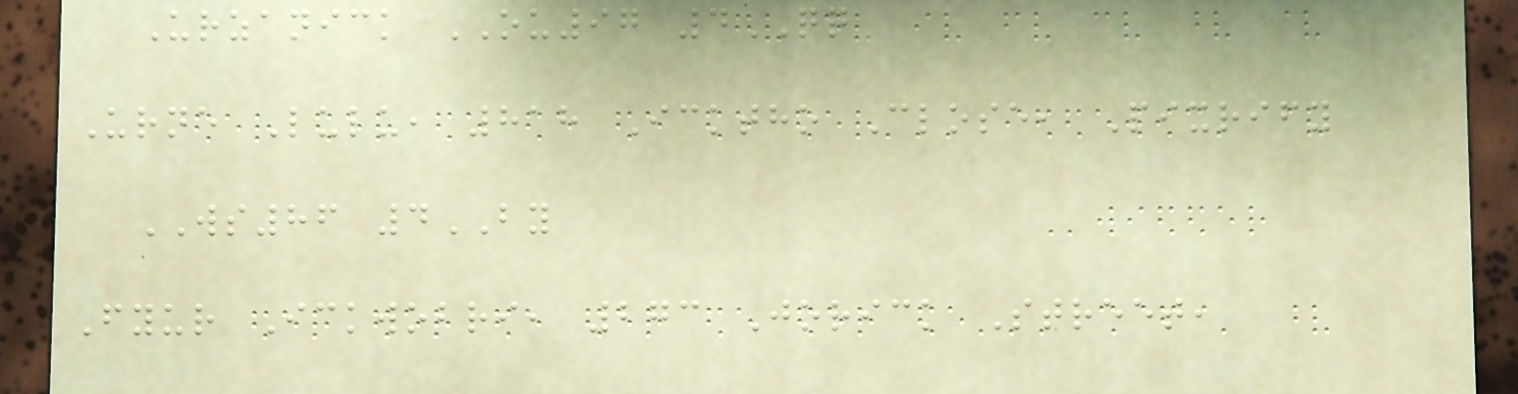Urzanick OU97 4QQ
Urne Lulu, 818 Icktho Close, Pixrify
WS86 4BY
Fyur Ickwobri, 273 Jorick Street,
